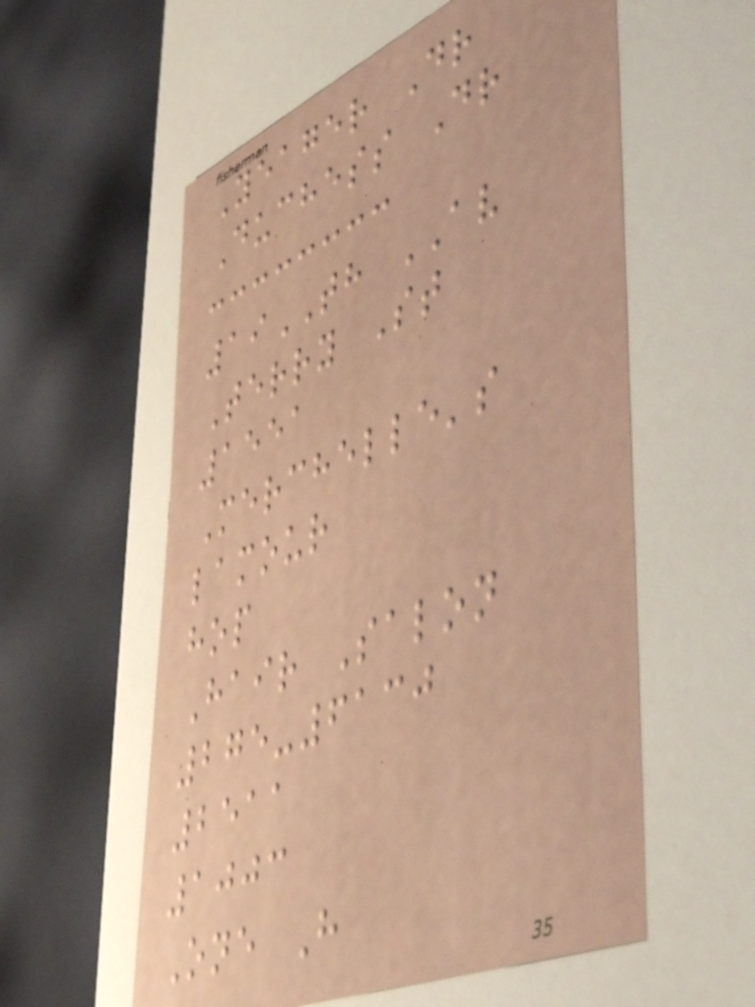Yeager Dr
Duchess Dr
19TH AV
Terry St
1551
Merchelle's
lamour
hop
Hair Salon
275-6130
2511
1003
One H
